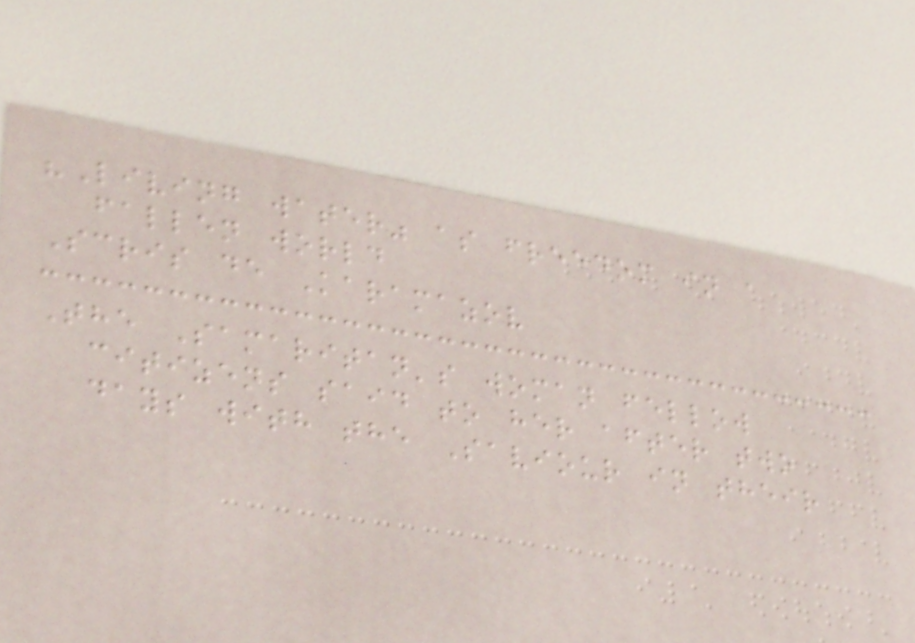"Living water" as freedom in a
fallen world
Scris de Karamazov
The Samaritan's woman fellow
citizens said to her after two
days with the Saviour in their
